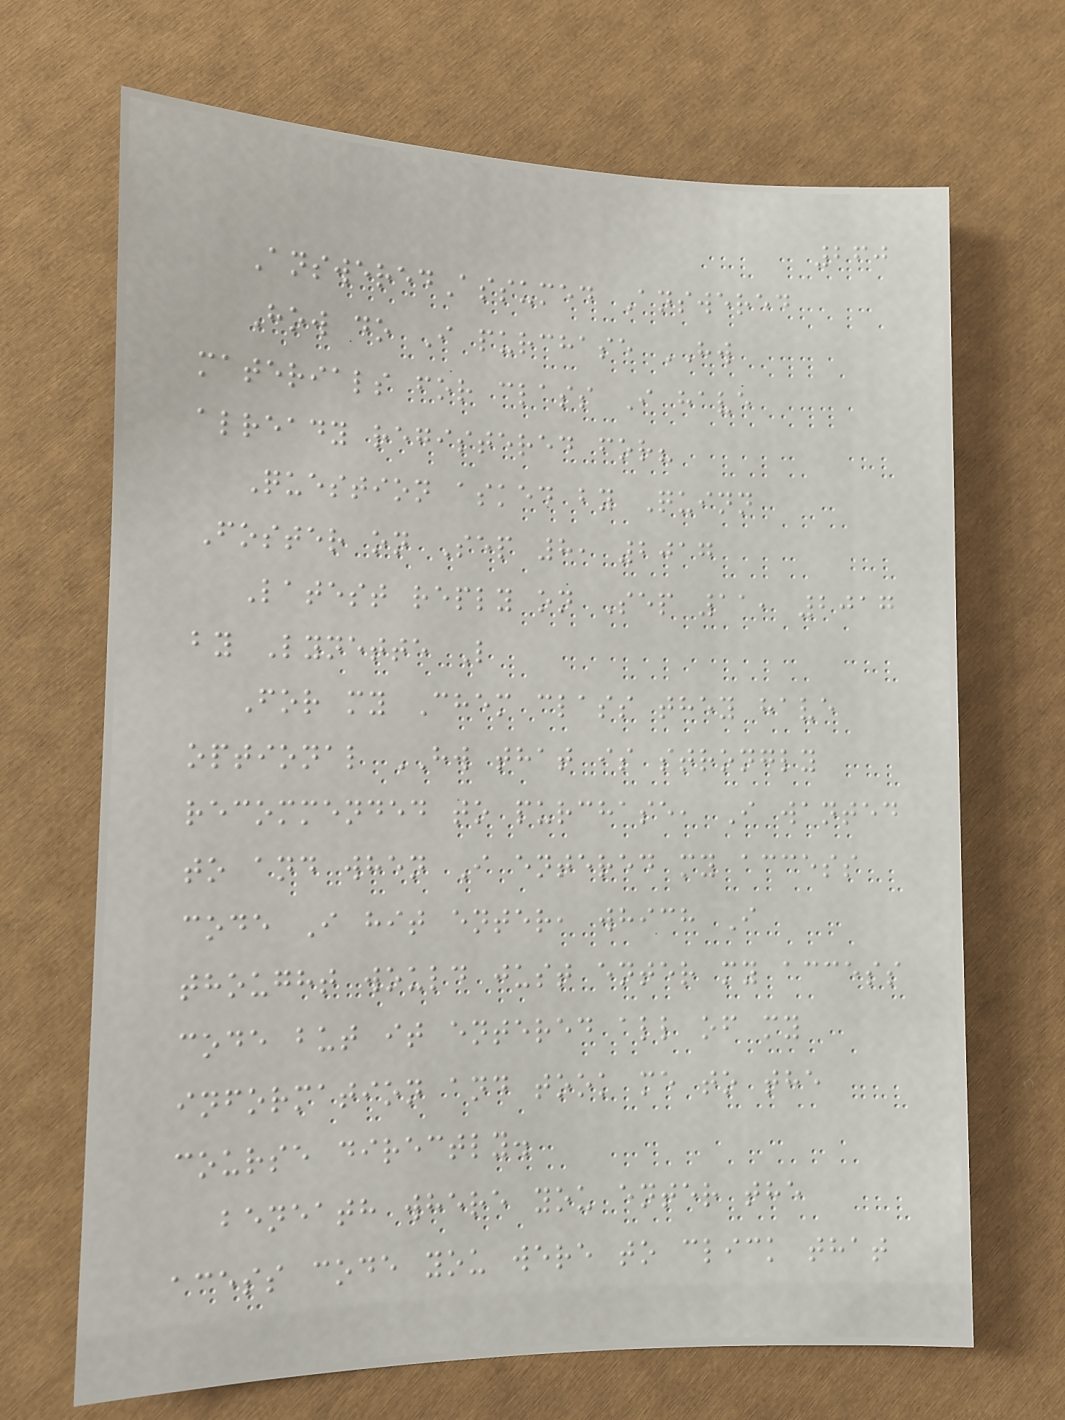260
AnsweredAssumed Answered
How do I purchase HW
materials for class I have
already registered for?
Question asked by Quinn
Foster on Sep 8, 2017
Latest reply on Sep 11, 2017
by Lynette L
For my Chem class they have
optional HW that is strongly
recommended to purchase, I wanted
to and when I entered my access
code I hit enter, which I
thought would just enter my access
code but it entered all of my
information and took me to the
course directly.
beneath where you enter the
acess code you were to click that
